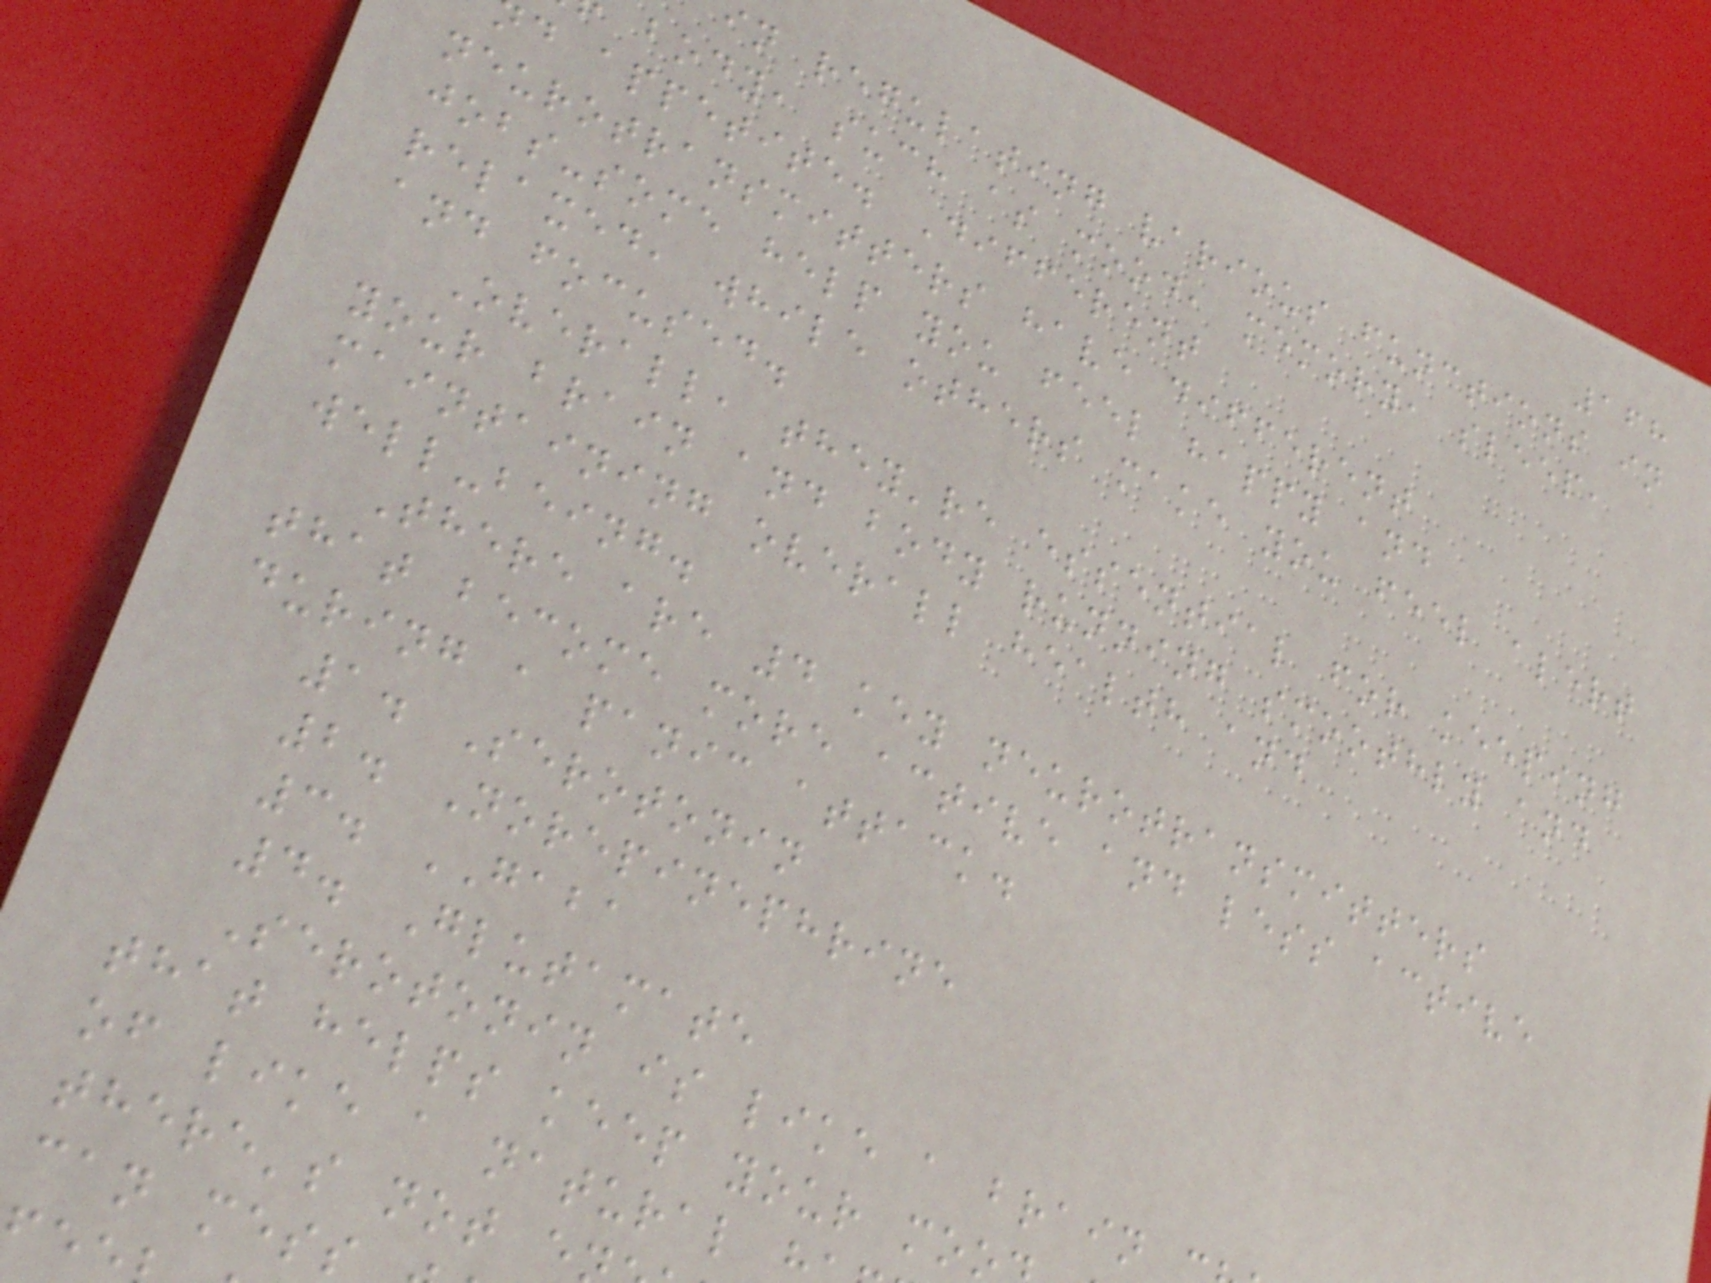168
in regulating various functions in
body, such as mood, memory, sleep,
d appetite. Different
neurotransmitters have different
jobs-some help you feel happy and
relaxed, while others make you feel alert
and focused.
Overall, they're essential for keeping
your brain and body running smoothly and
maintaining overall health and
well-being.
There are 4 key neurotransmitters
that become more active and less active
during a panic attack.
1. Serotonin
2. Norepinephrine
3. GABA
4. Glutamate
Serotonin is like a brain
that helps keep your mo
of like a natural
there's not e
